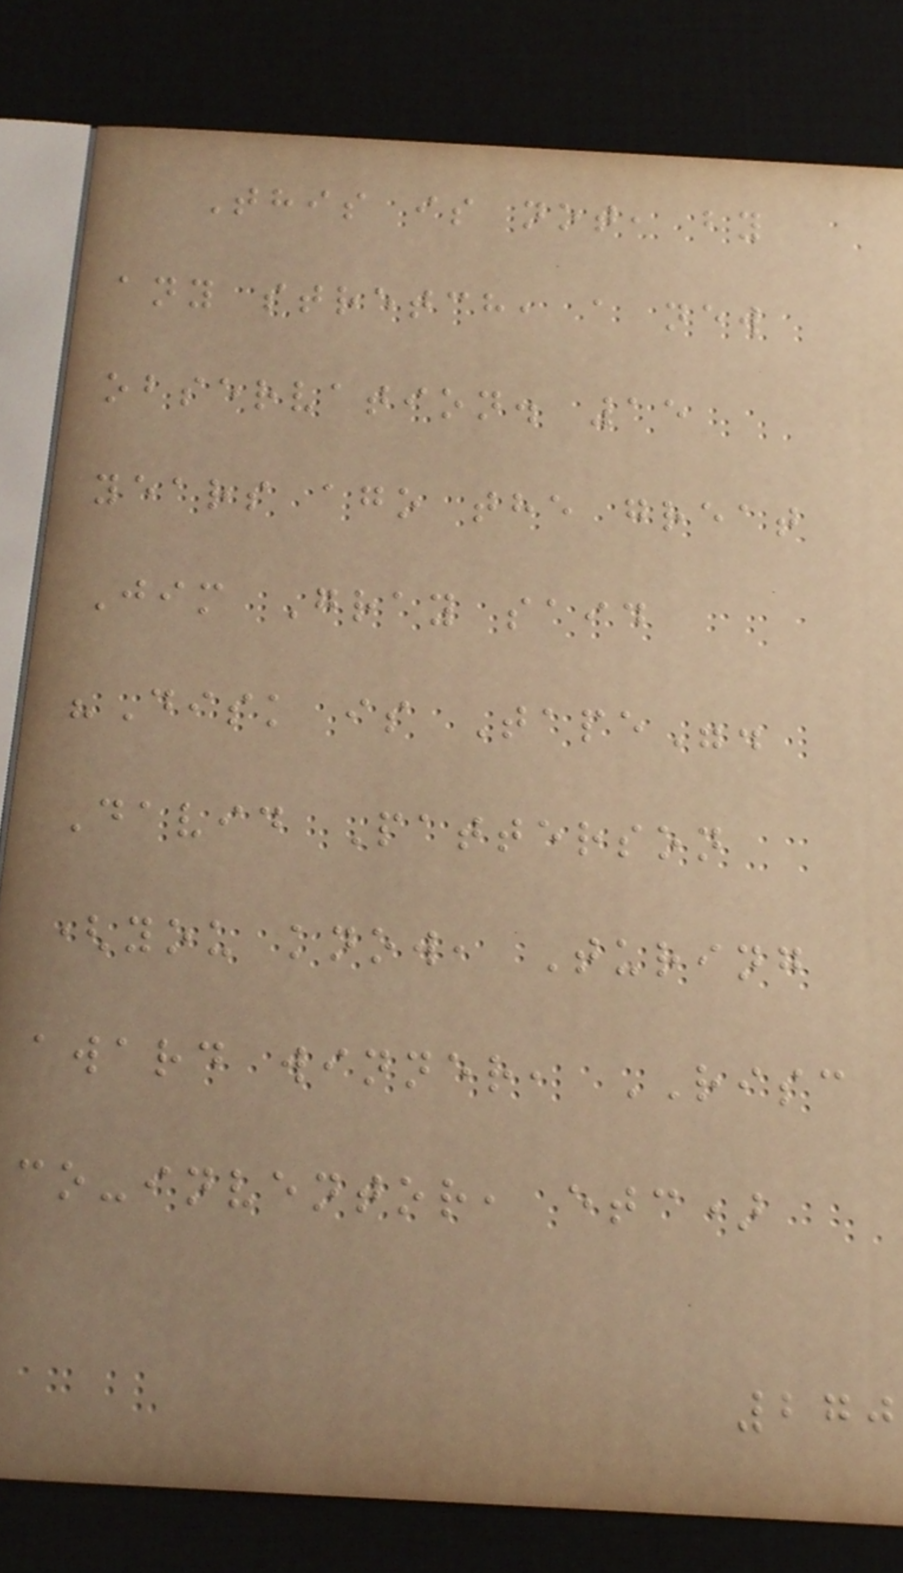This is not, by
any stretch, a new
observation. 15
years ago the great
Jim Gray said
"Disk is Tape".
David Patterson
(you know, Turing
award winner, RISC
co-inventor, etc)
270
